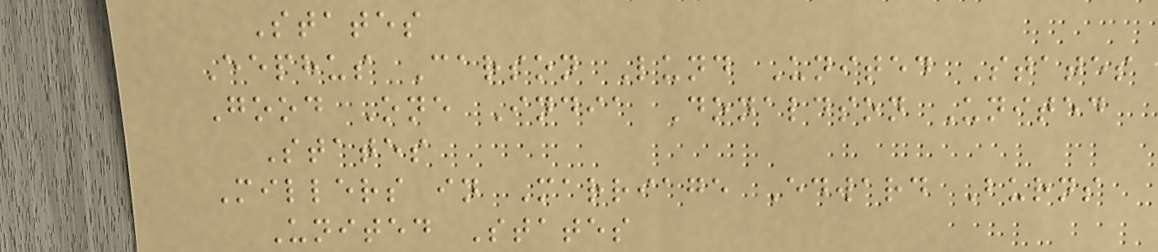States
Eephus Carson Lund United States
Good One India Donaldson United
States
Millers in Marriage Edward Burns
United States
